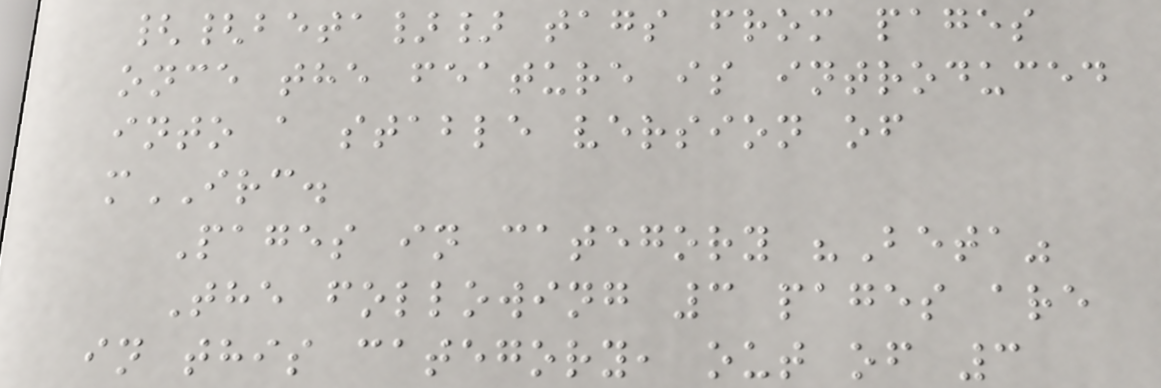{{beta}} tags from pages
once the feature is introduced
into a stable version of
mIRC.
Pages in category "Beta"
The following 3 pages are
in this category, out of 3
